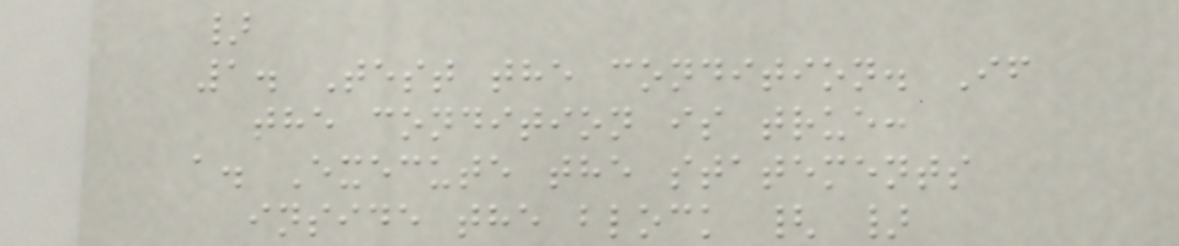}
1. Test the condition. If
the condition is true:
a. Execute the statements
inside the block { }
